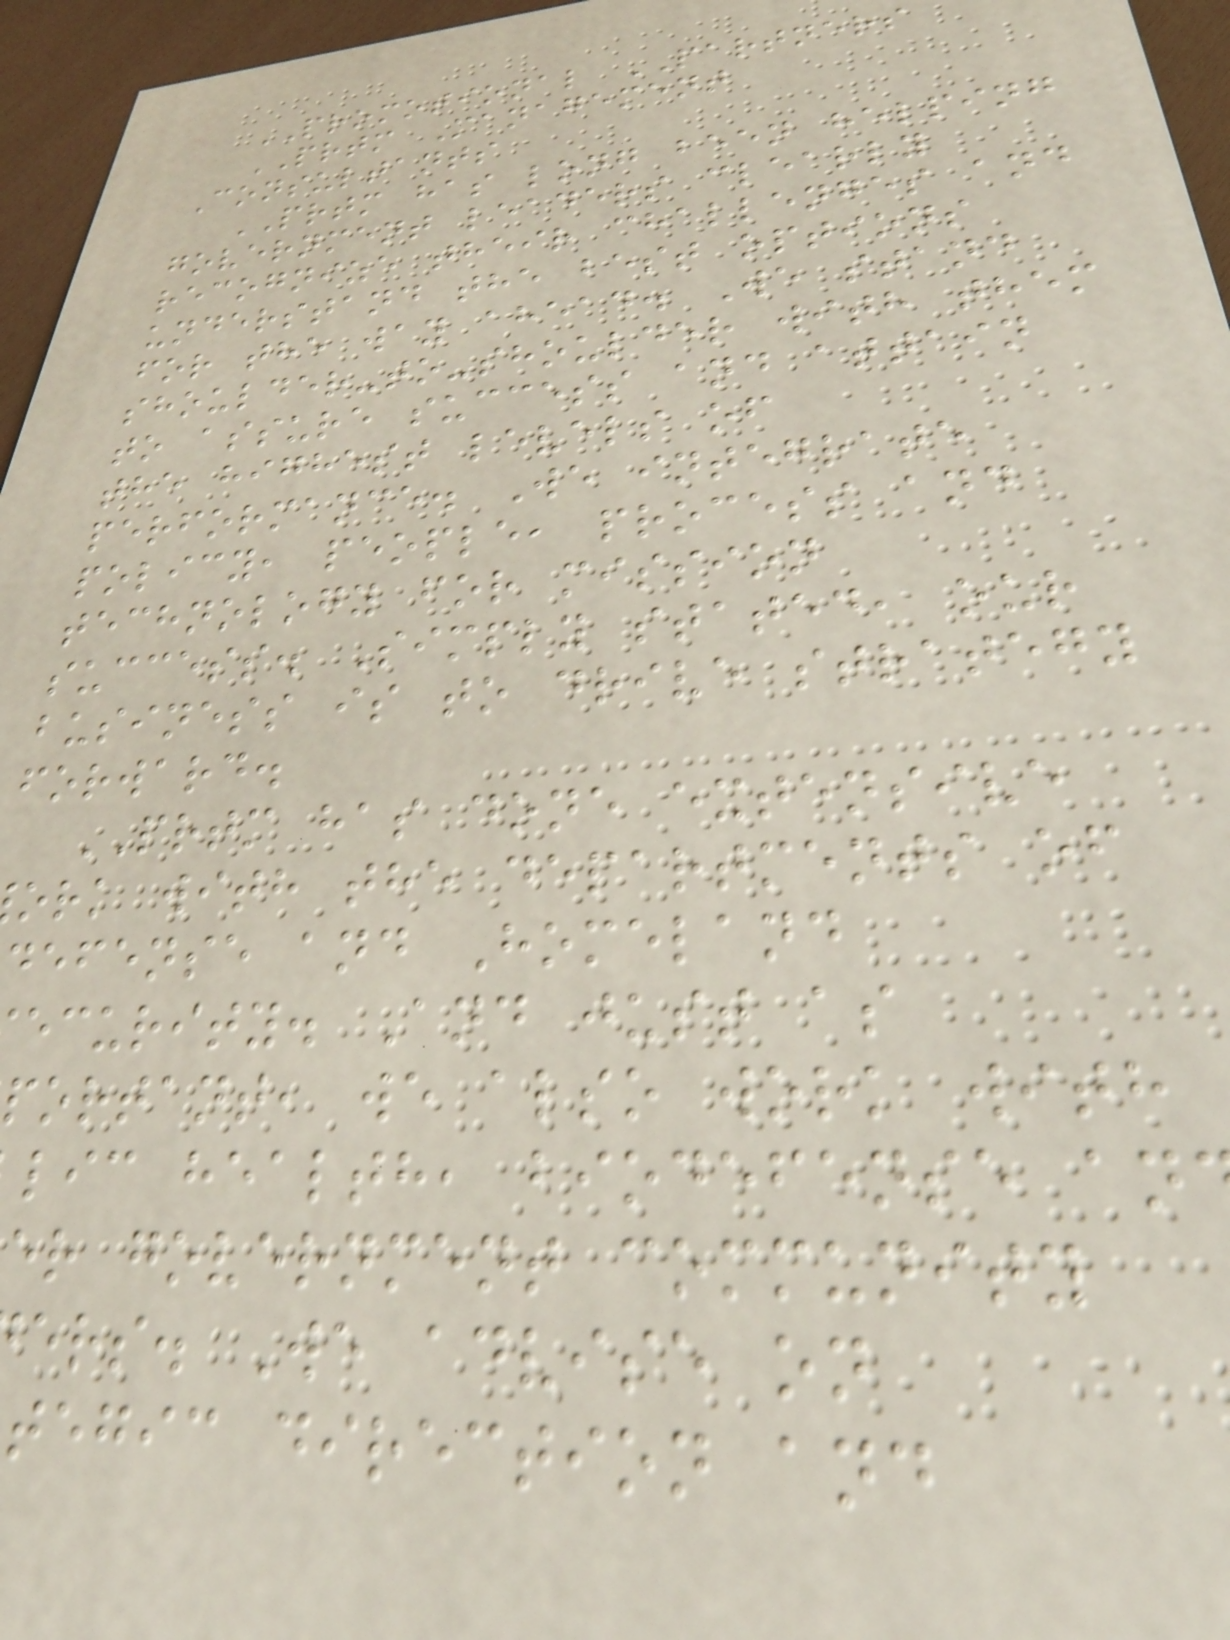PROMOTIONAL PARTNERS
PRTM Management
Consultants
PRTM has long been helping
government leaders clearly
recognize their challenges and
understand the best options
for the way ahead. We stand
shoulder-to-shoulder with them
to assure success and attain
the highest levels of
performance. We integrate
policy, people, process and
technology for mission
success. Simply stated, our
business is to drive strategy
forward.
PRTM has done extensive
ork with the departments of
defense and Homeland
ecurity. And just as
portant, we also work with
lic health, biodefense an
er government community
ers. We advise on
tegic direction and
